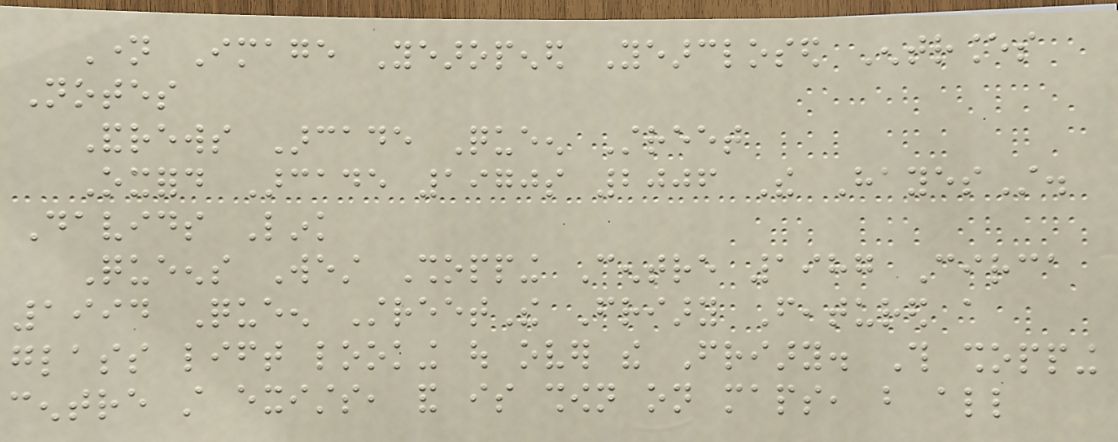Name Image Yearopened Yearclosed Entrances
Notes
Andrews Arcade Queen Street
Oxford Arcade 1970s 2006 The HayesSt.
Davids Link
Queens West Shopping Centre 1987 Circa
1994 Queen StreetThe Friary Featured a
glass lift looking out over the Friary. This shopping
centre still exists, and is shown on maps, but all
